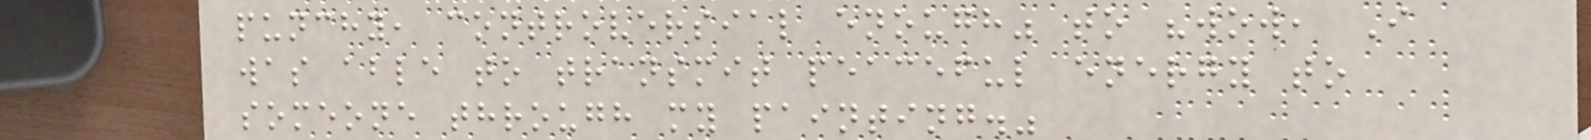punchy, controversial enough" to "wow, I
was able to transmit peaceful energy to
someone through my painting."
